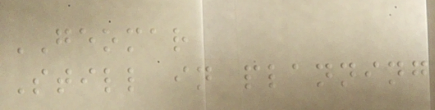GEOMAR
Still in planning
